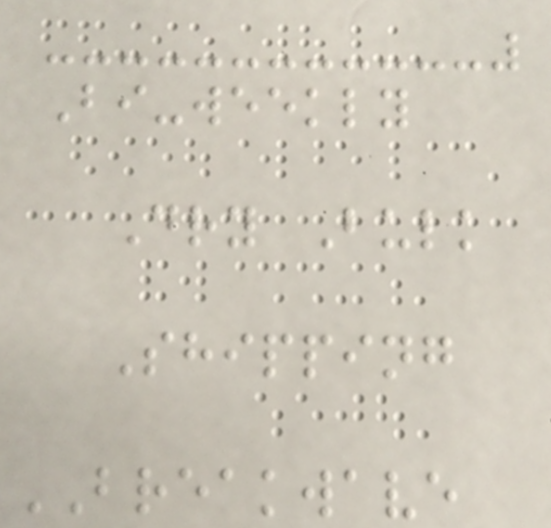Bi-weekly
Dry Bulk
Shipping
BREAKWAVE
